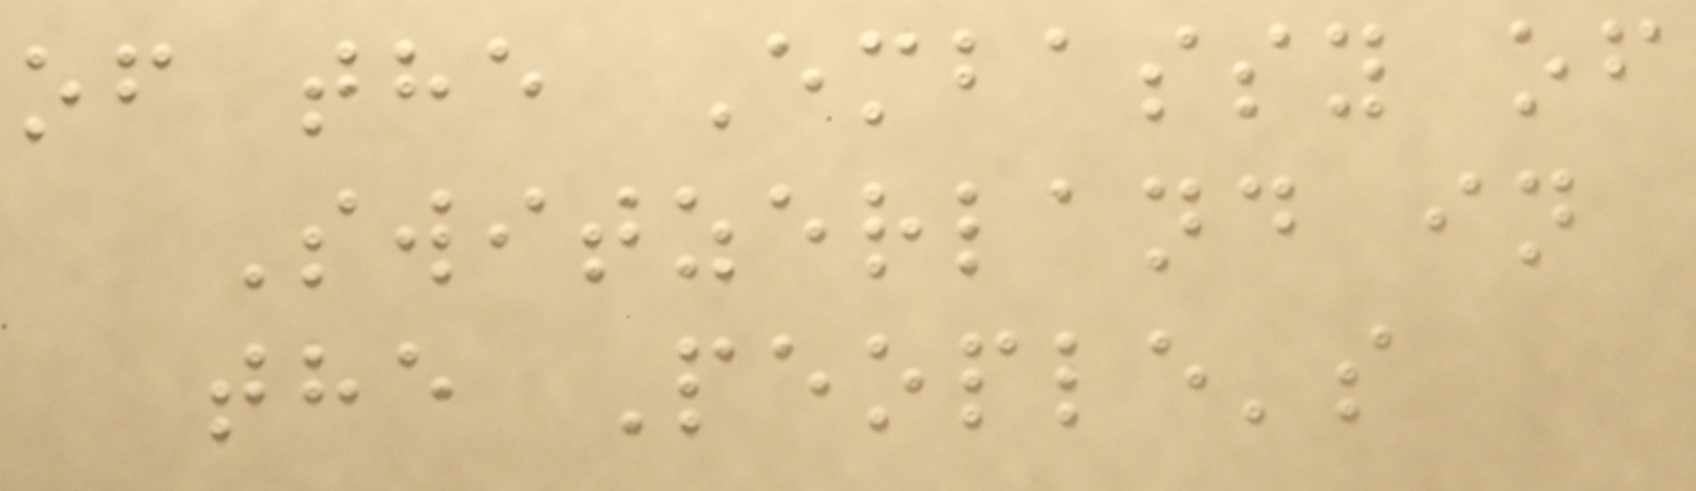of the Embassy of
Switzerland in
the People's
